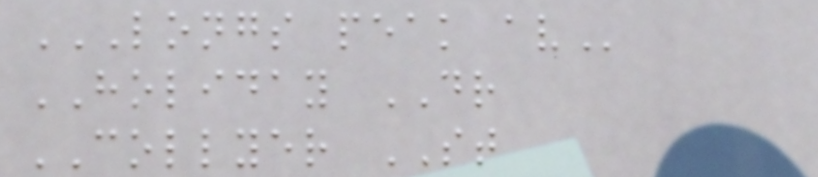LONGS PEAK AV
HOLIDAY DR
COLLYER ST
